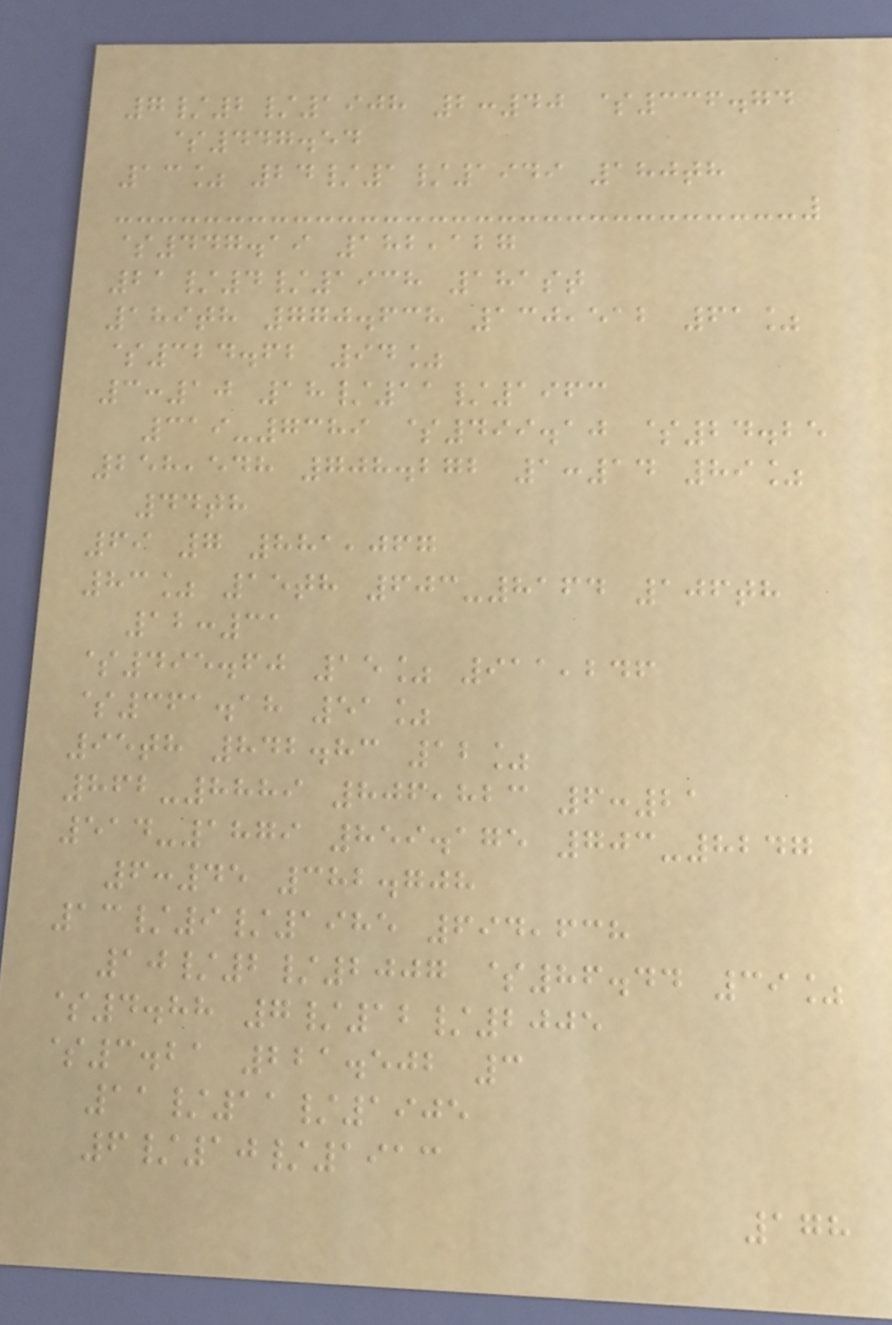7/2/1908 2:40 $336.74
$447.54
13% 24/1/1949 180th
$447.19 182,127
21/4/1938 181st
189th 770.638 130,512 61%
$324.62 94%
3:10 18/11/1963
319-7389 $499.10 $24.25
258,548 708.272 1:14 89%
44th
69 7 881,067
83% 15th 603-8164 106th
12:31
$495.60 15% 911,246
$361.18 51%
95th 842.83 12%
862-8889 806,823 6:21
514-1879 859.175 703-8247
6:45 382.708
13/9/1985 694,638
10/2/2007 $86.44 39%
$4.88 7/12/2005
$3.21 221.502 3
11/11/1905
6/10/1913
178
